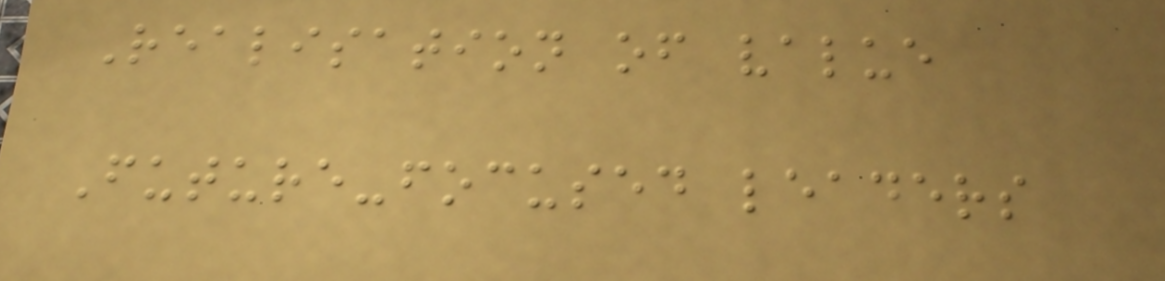Realisation of value
Future-focused leaders
